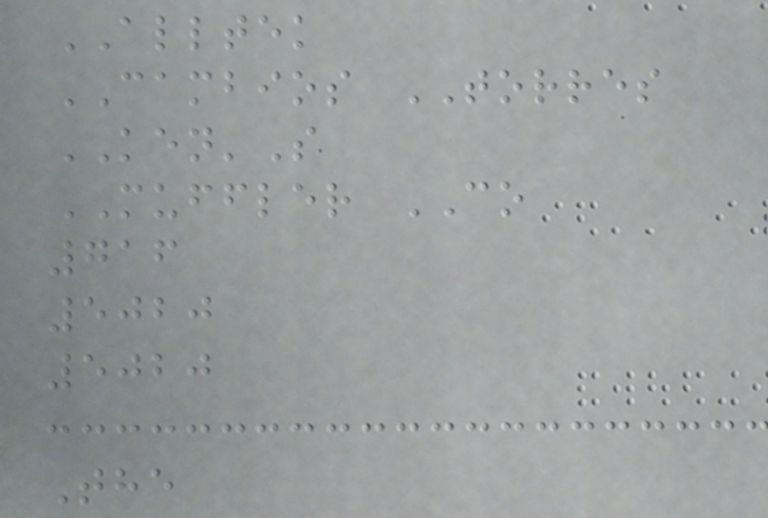ALLTEK
CAMBIOS TORRES
KEN'S
MUFFLER CO
716
5020
5020
The
